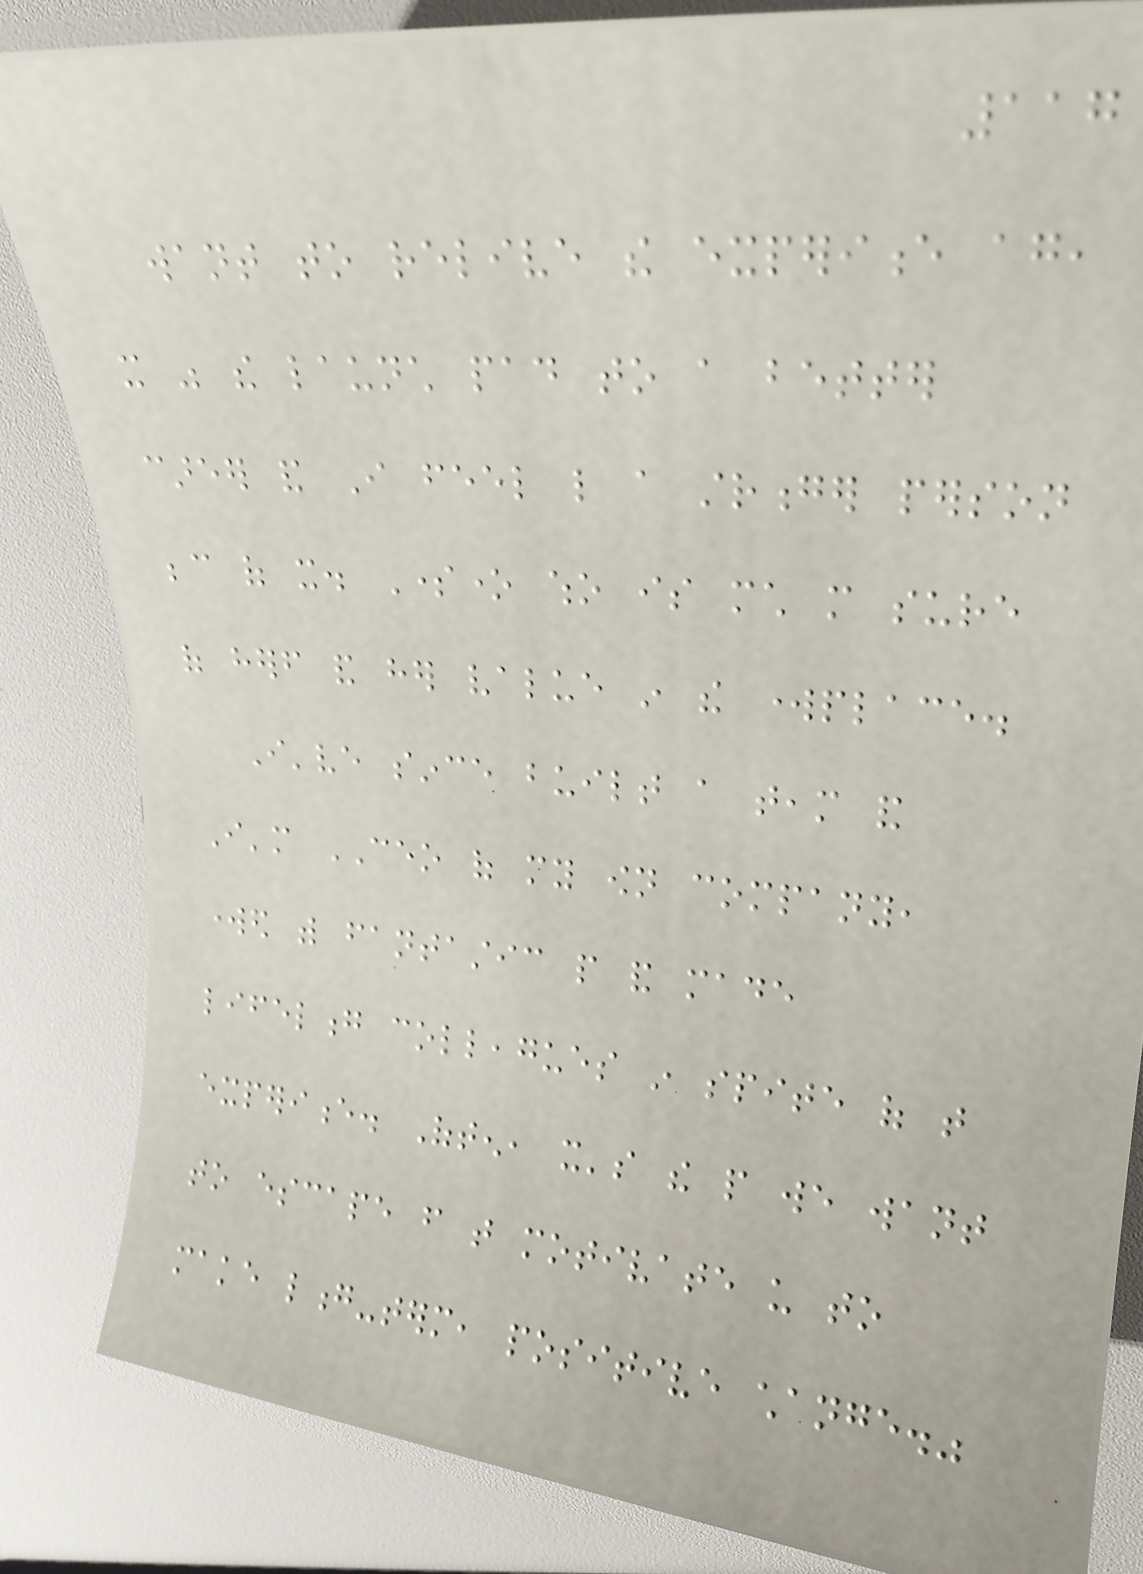117
want to relive the experience again,
it was the launch pad to a better
career and I feel like a stronger person
because of it. Someone who is much more sure
of herself and her value in the workplace.
I've since built a team and
I'm CEO of my own company,
worked with fantastic people and made
lifelong colleagues in spite of that
experience. Often, it's the people we want
to escape from that motivate us to
make long-term, positive change."
